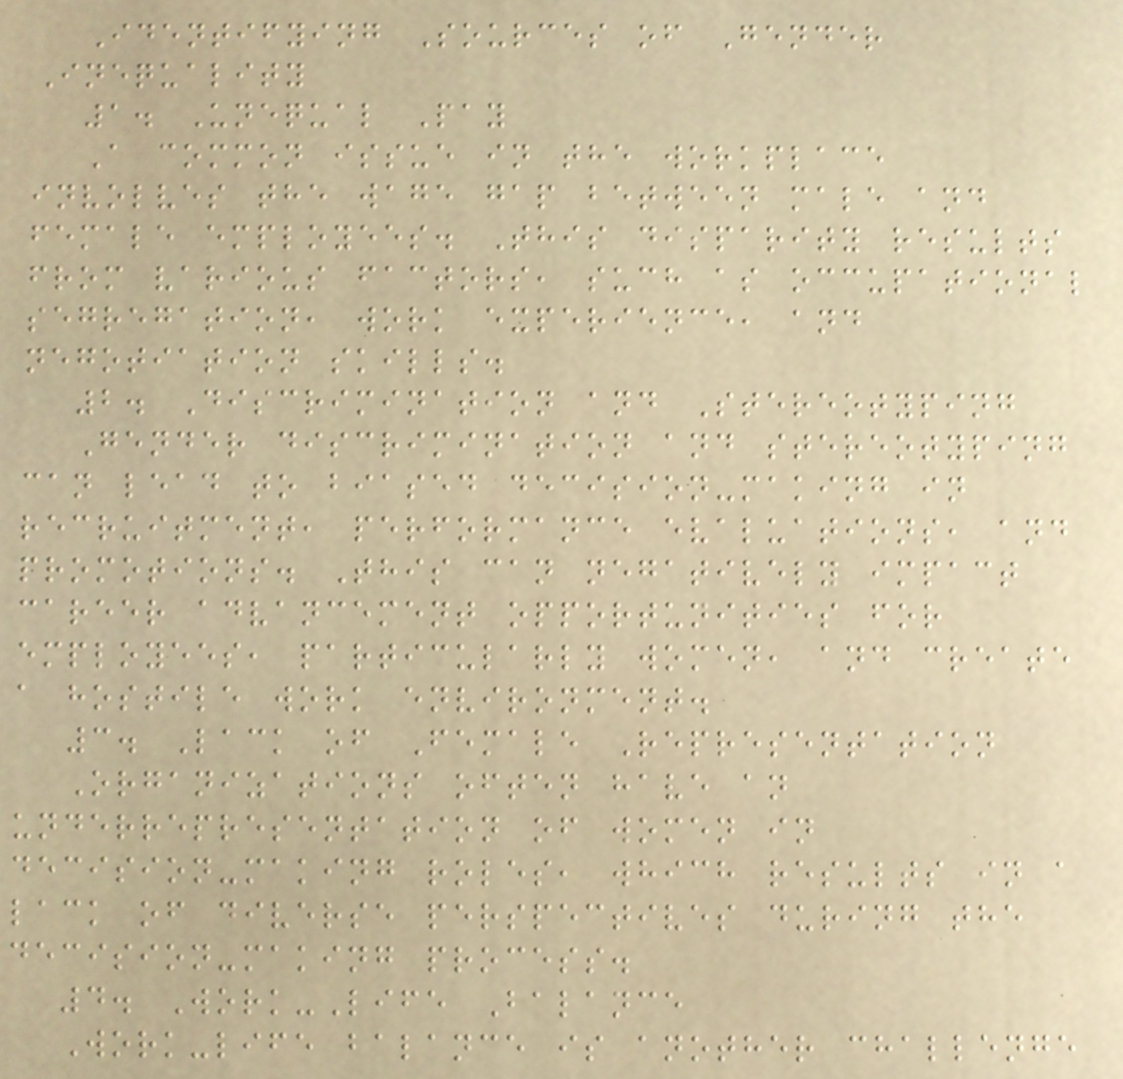Identifying Sources of Gender
Inequality
1. Unequal Pay
A common issue in the workplace
involves the wage gap between male and
female employees. This disparity results
from various factors, such as occupational
segregation, work experience, and
negotiation skills.
2. Discrimination and Stereotyping
Gender discrimination and stereotyping
can lead to biased decision-making in
recruitment, performance evaluations, and
promotions. This can negatively impact
career advancement opportunities for
employees, particularly women, and create
a hostile work environment.
3. Lack of Female Representation
Organizations often have an
underrepresentation of women in
decision-making roles, which results in a
lack of diverse perspectives during the
decision-making process.
4. Work-Life Balance
Work-life balance is another challenge
